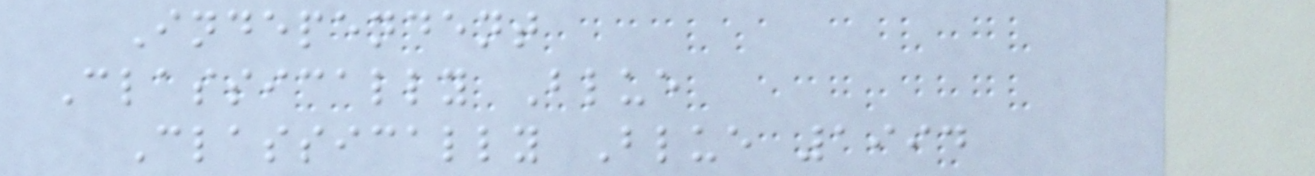Independent
Classically Blue
Classically Blue 1994
